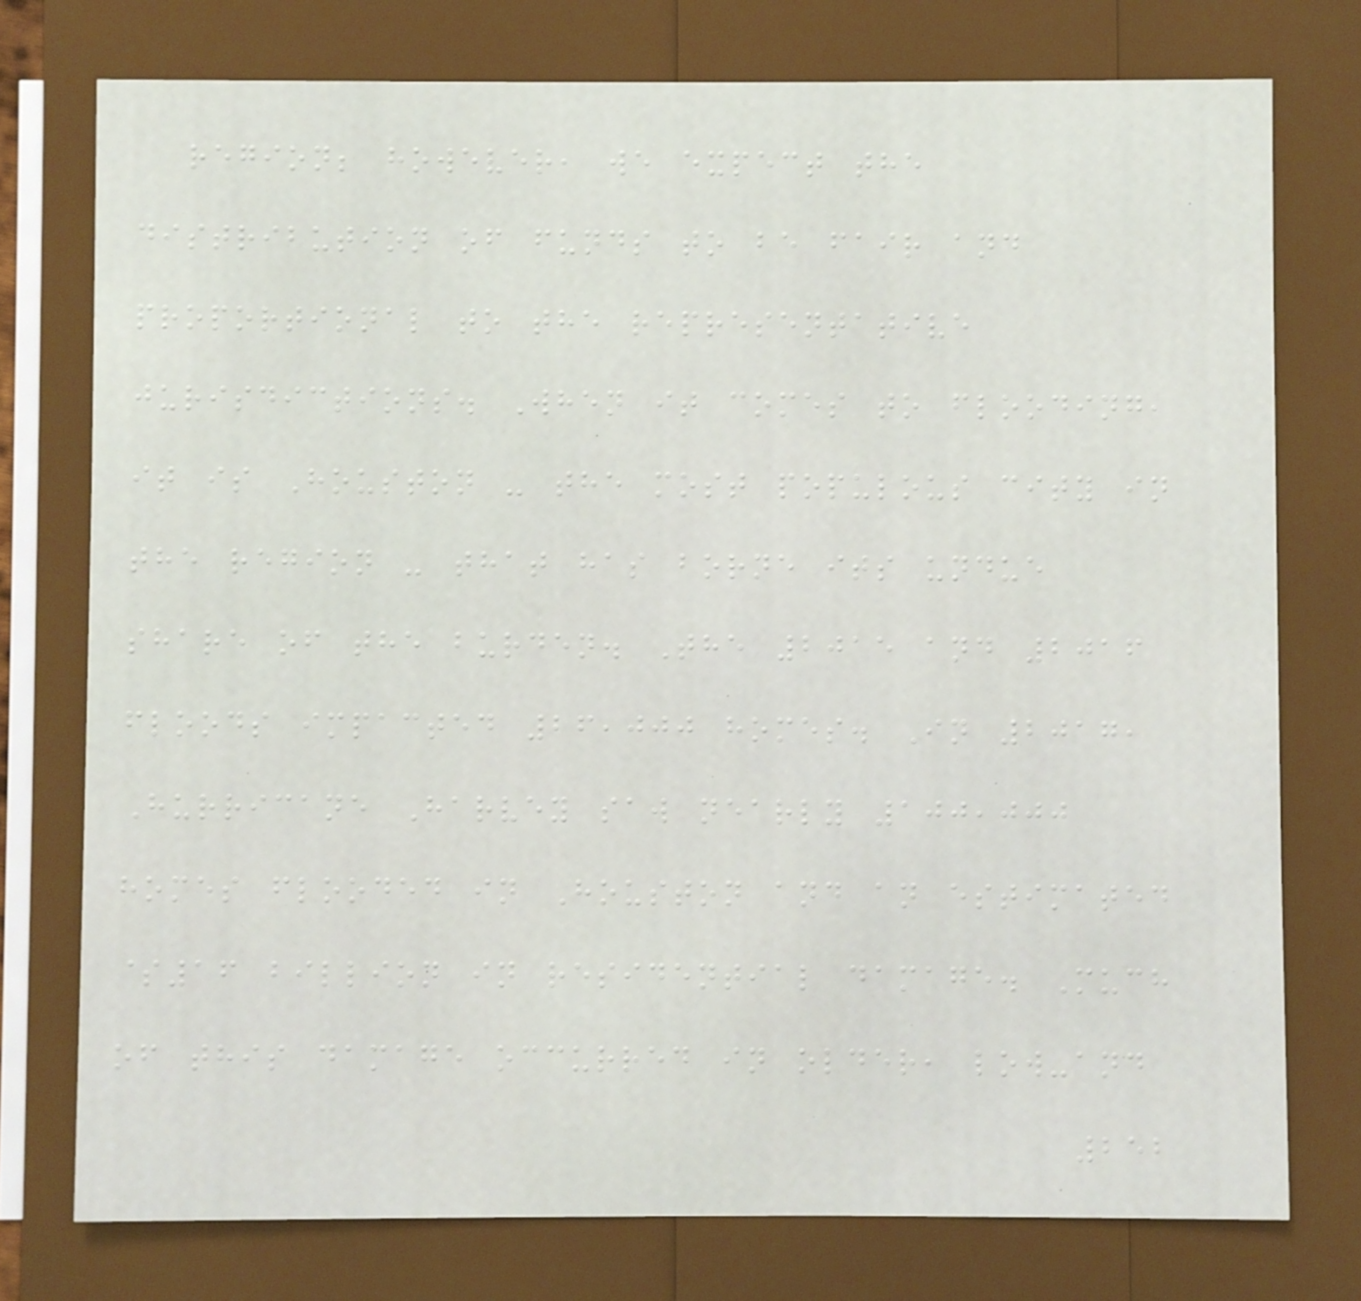region; however, we expect the
distribution of funds to be fair and
proportional to the representative
jurisdictions. When it comes to flooding,
it is Houston - the most populous city in
the region - that has borne its undue
share of the burden. The 2015 and 2016
floods impacted 26,000 homes. In 2017,
Hurricane Harvey saw nearly 100,000
homes flooded in Houston and an estimated
$16 billion in residential damage. Much
of this damage occurred in older, low-and
252
